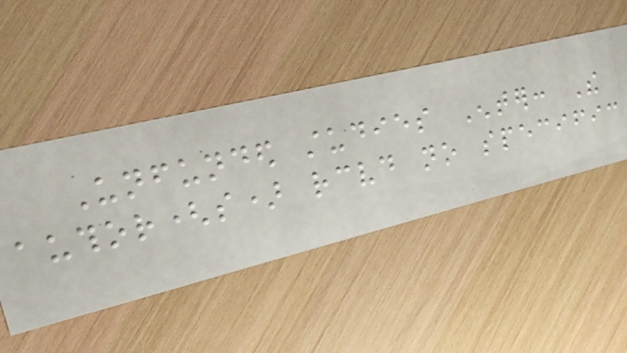Unfunded studies Enter: The
author(s) received no specific
